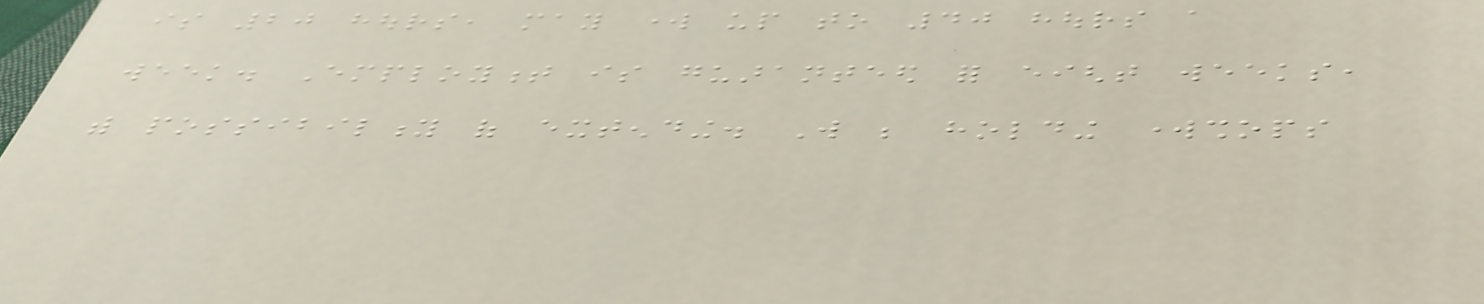is 20 hours, may work up to 40 hours a
week. Employment is guaranteed for eight weeks,
with possibility of extending. Will be holding workshops
